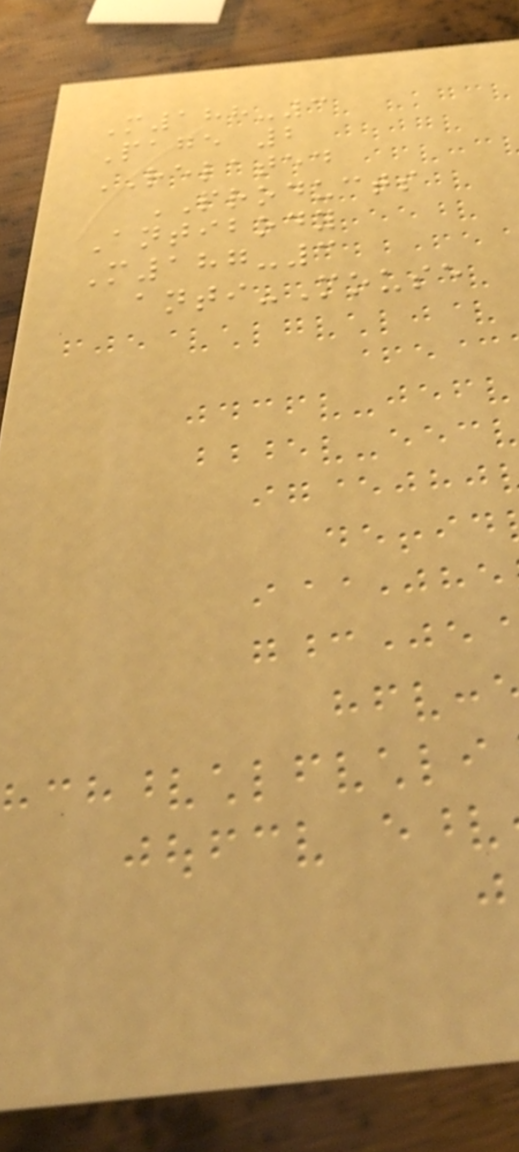M188-3
Page 2
RELATED
PRODUCTS
Antibody
M187-3
anti-Mouse
